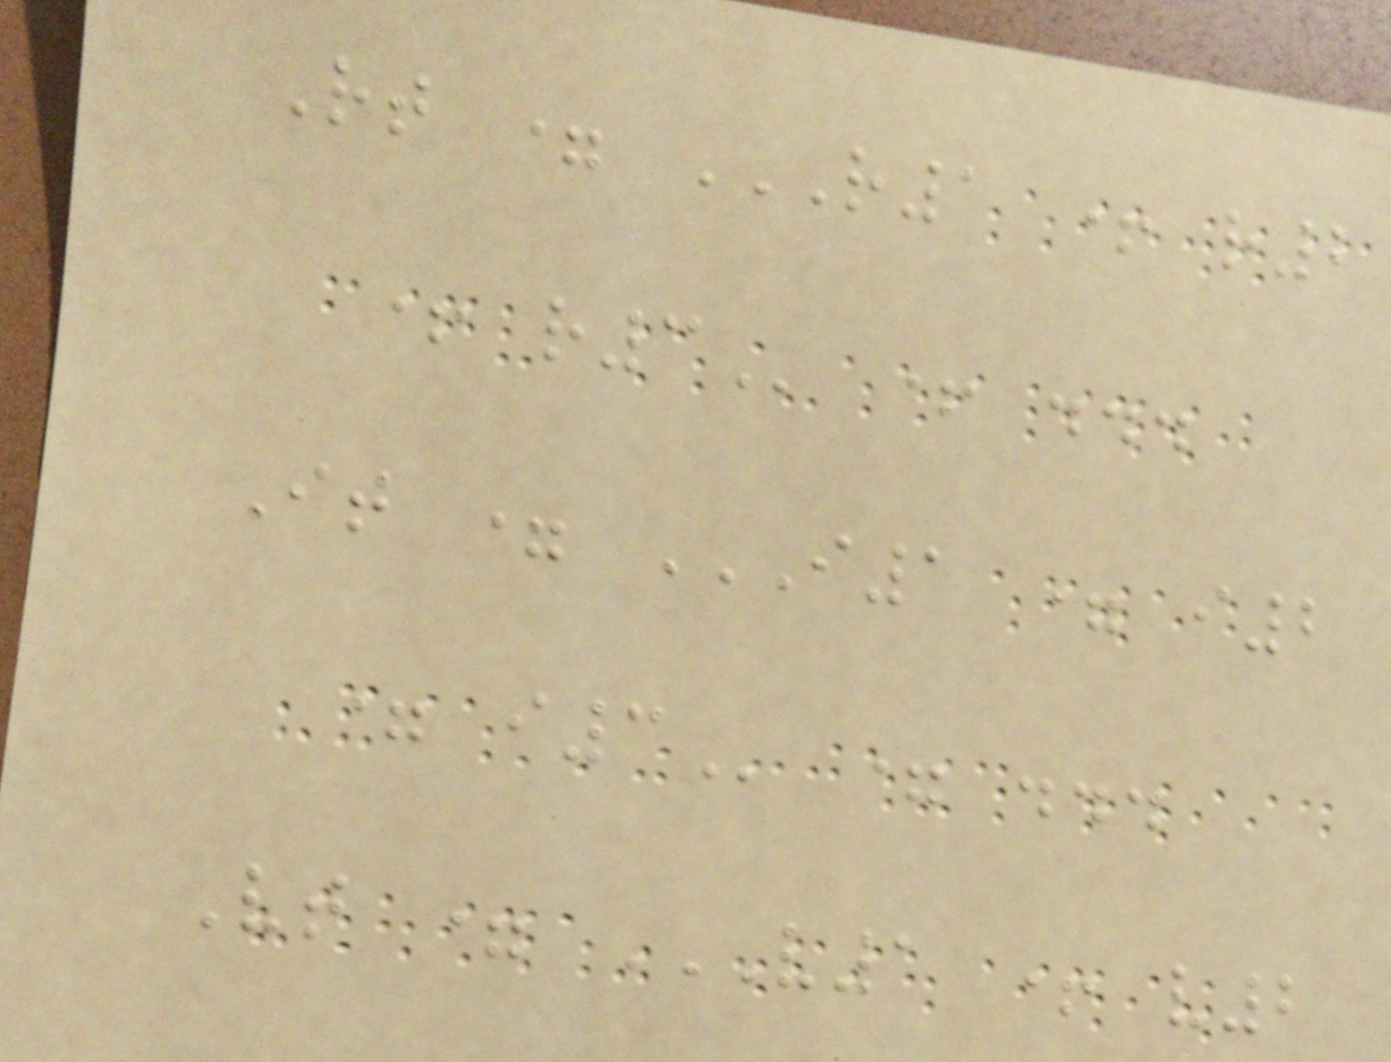Rt = R1 + R2
+ R3 + ...
It = I1 = I2
= I3 = ...
Vt = V1 + V2
